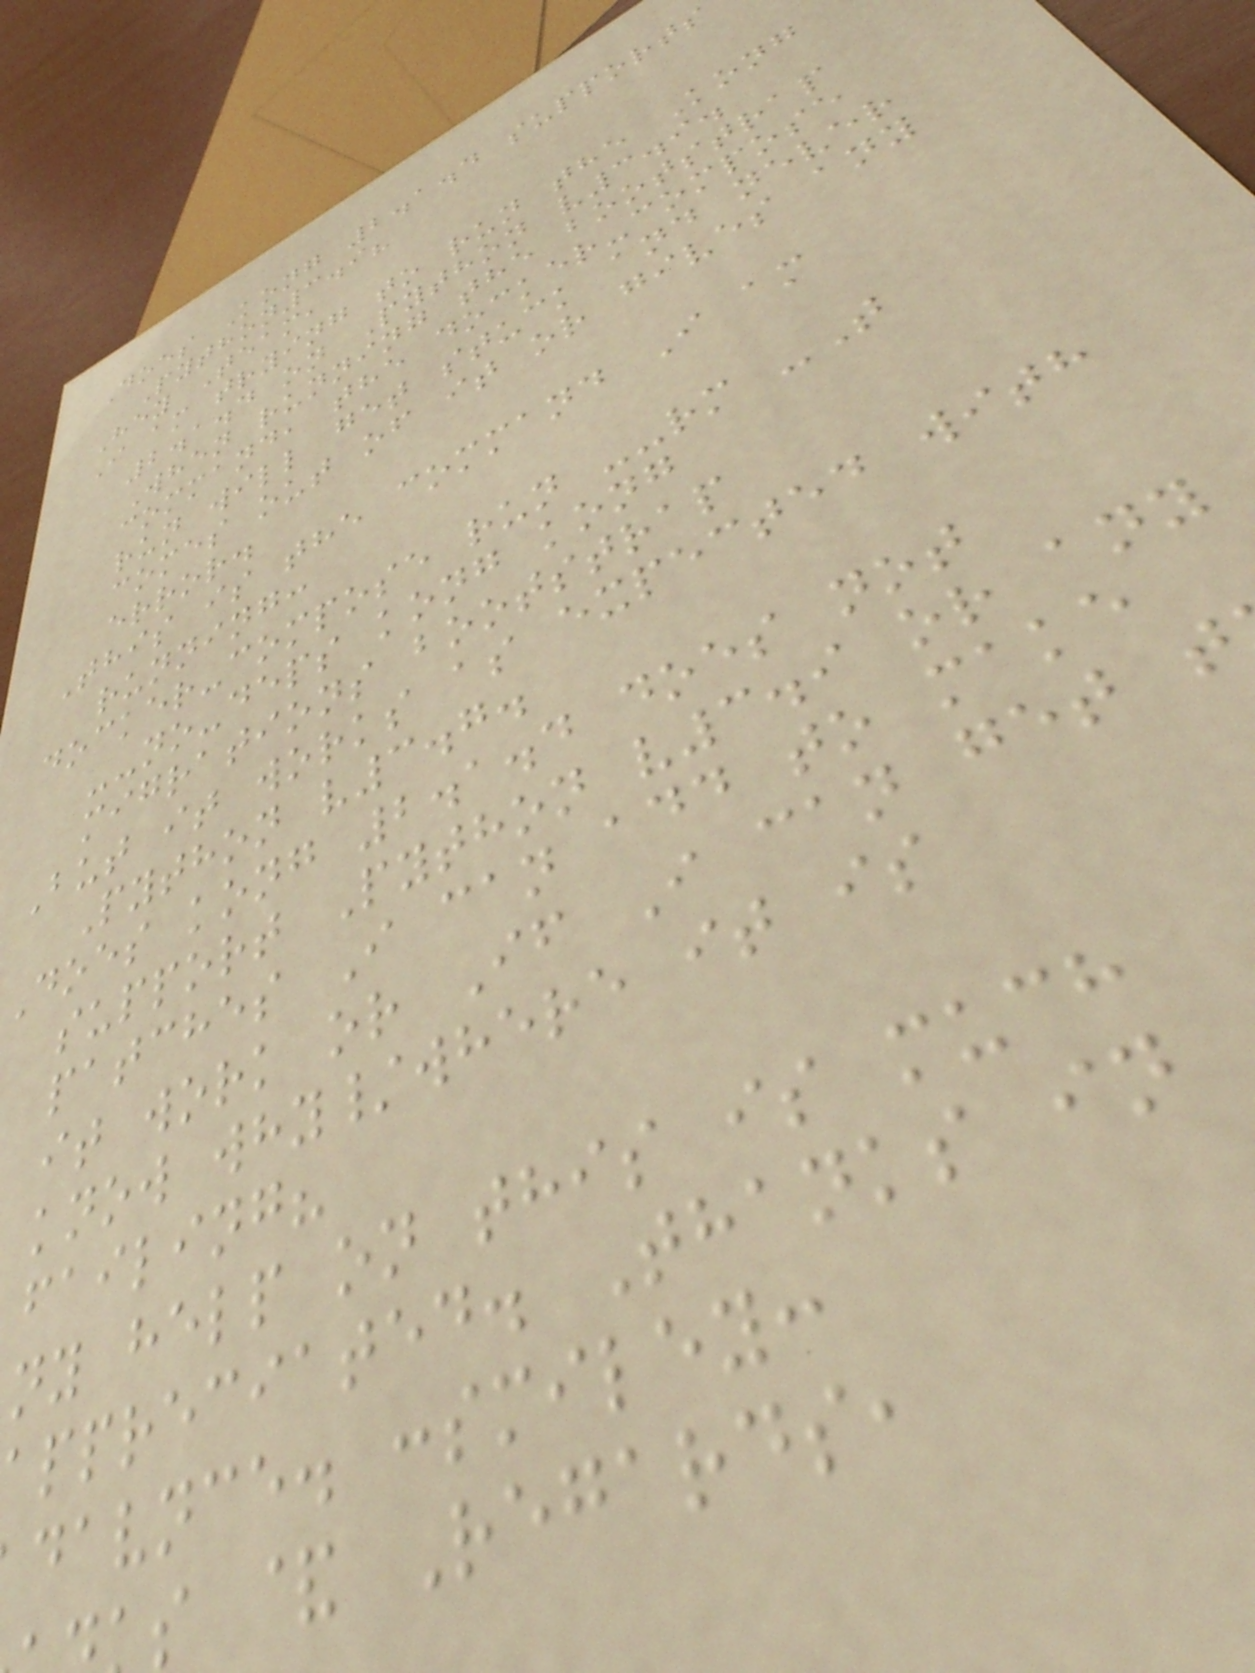Does Kong 2.1.4 supports
Python3.9?
Hey Team,
I am trying to run the Kong
2.1.4 on Python v3.9.
When running the bootstrap
command, the docker-compose
run will get stuck and never
comes out of it or gives any
error.
This is the command I am
running:
docker-compose run --rm -T
--no-deps kong kong
migrations bootstrap
But it works as expected with
Python v3.7.
Does kong 2.1.4 does not
support Python v3.9 or any
patches I can add to make
it work or If I can get t
know why/where it is
failing?
ny help on this is much
ppreciated. Thanks in
davnce. :smiley:
s & Regards,
